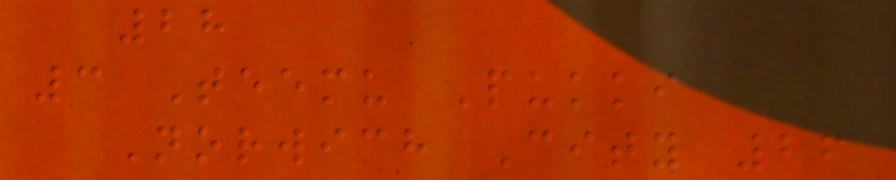28
3 Teemu Pukki
Norwich City 26
